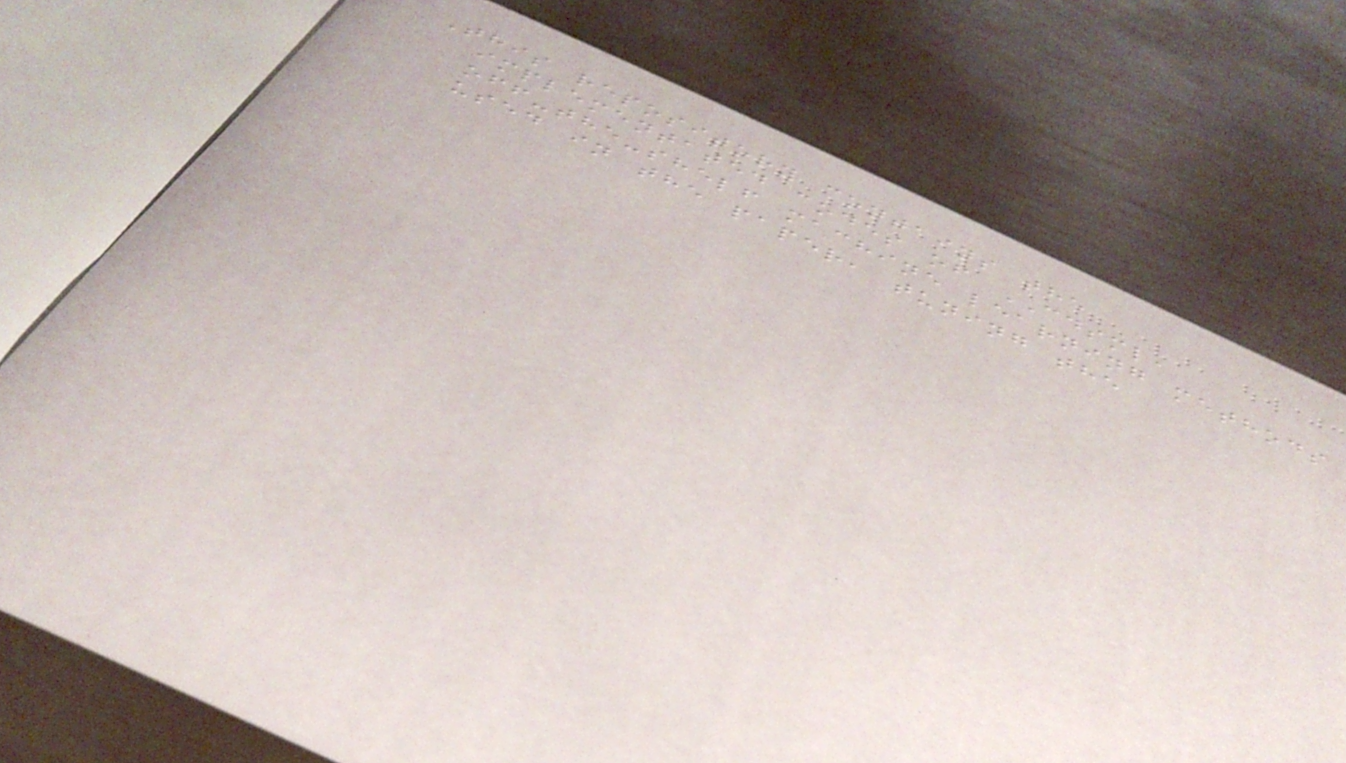This repository contains the
implementated codes of CDSML,
off-the-shelf machine learning methods
used in the paper, tuning the
